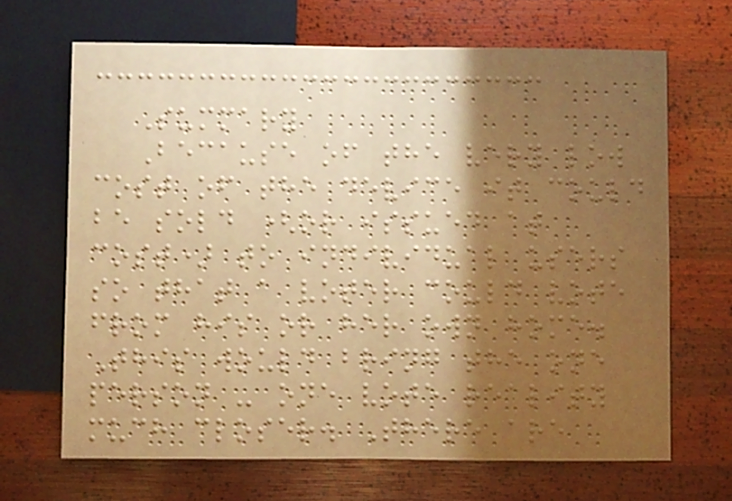Summary
Because of the very low
cost of the device it could
be sold (or issued at
cost) to individual users
so that a voter could vote
from his or her own home.
This would bring the one
person - one vote reality
much closer. There are
